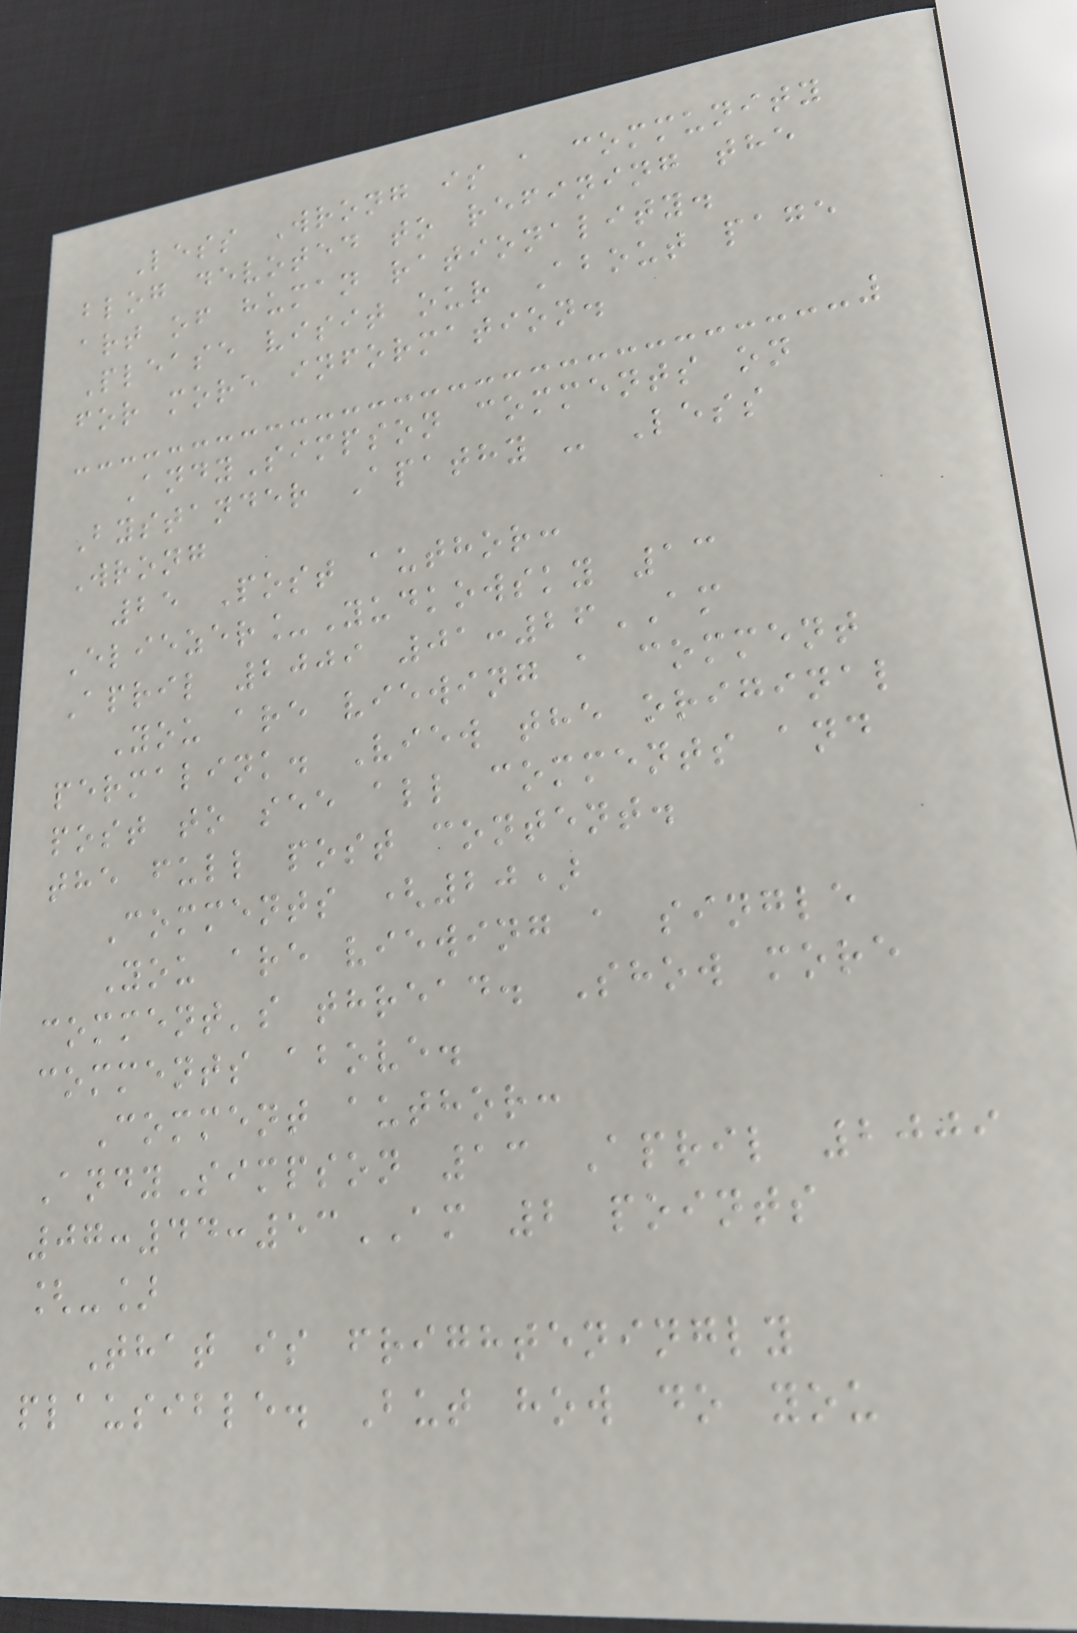Less Wrong is a community
blog devoted to refining the
art of human rationality.
Please visit our About page
for more information.
AndySimpson comments on
Bystander Apathy - Less
Wrong
25 Post author:
Eliezer_Yudkowsky 13
April 2009 01:26AM
You are viewing a comment
permalink. View the original
post to see all comments and
the full post content.
Comments (20)
You are viewing a single
comment's thread. Show more
comments above.
Comment author:
AndySimpson 13 April 2009
07:44:53AM 2 points
[-]
That is frighteningly
plausible. But how do you
